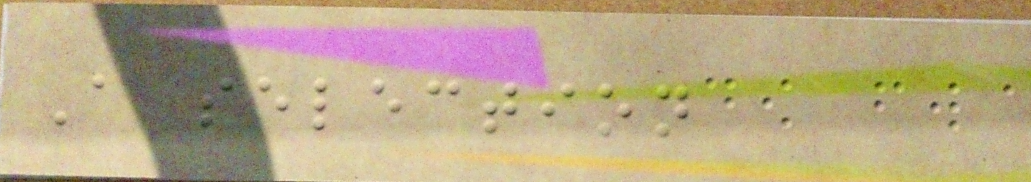A selection
